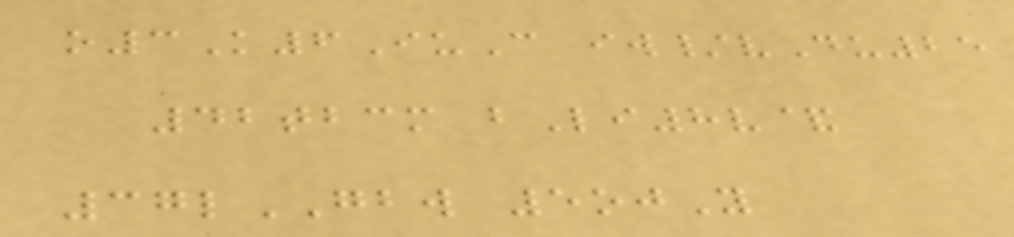o3K6IuC iw/vDu25
42tbcm bLi8v&
37lGBW 5ojY
